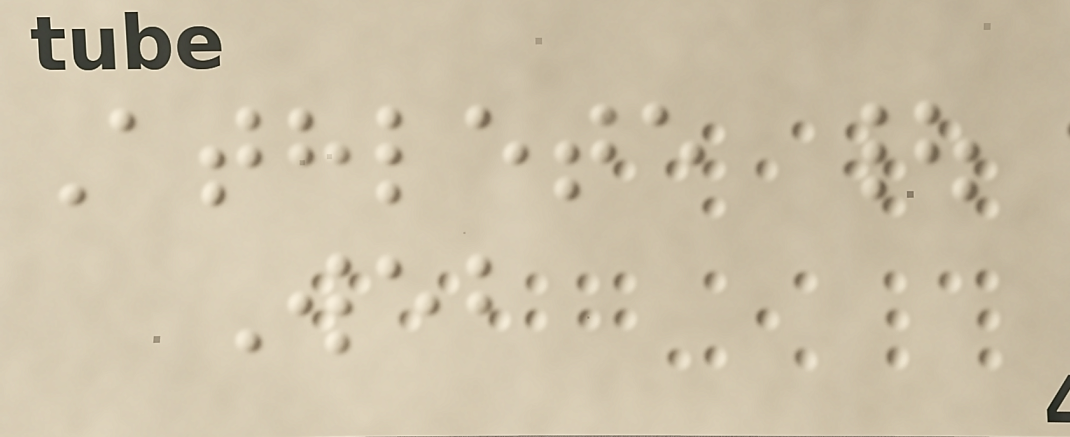Athlete |
Web
